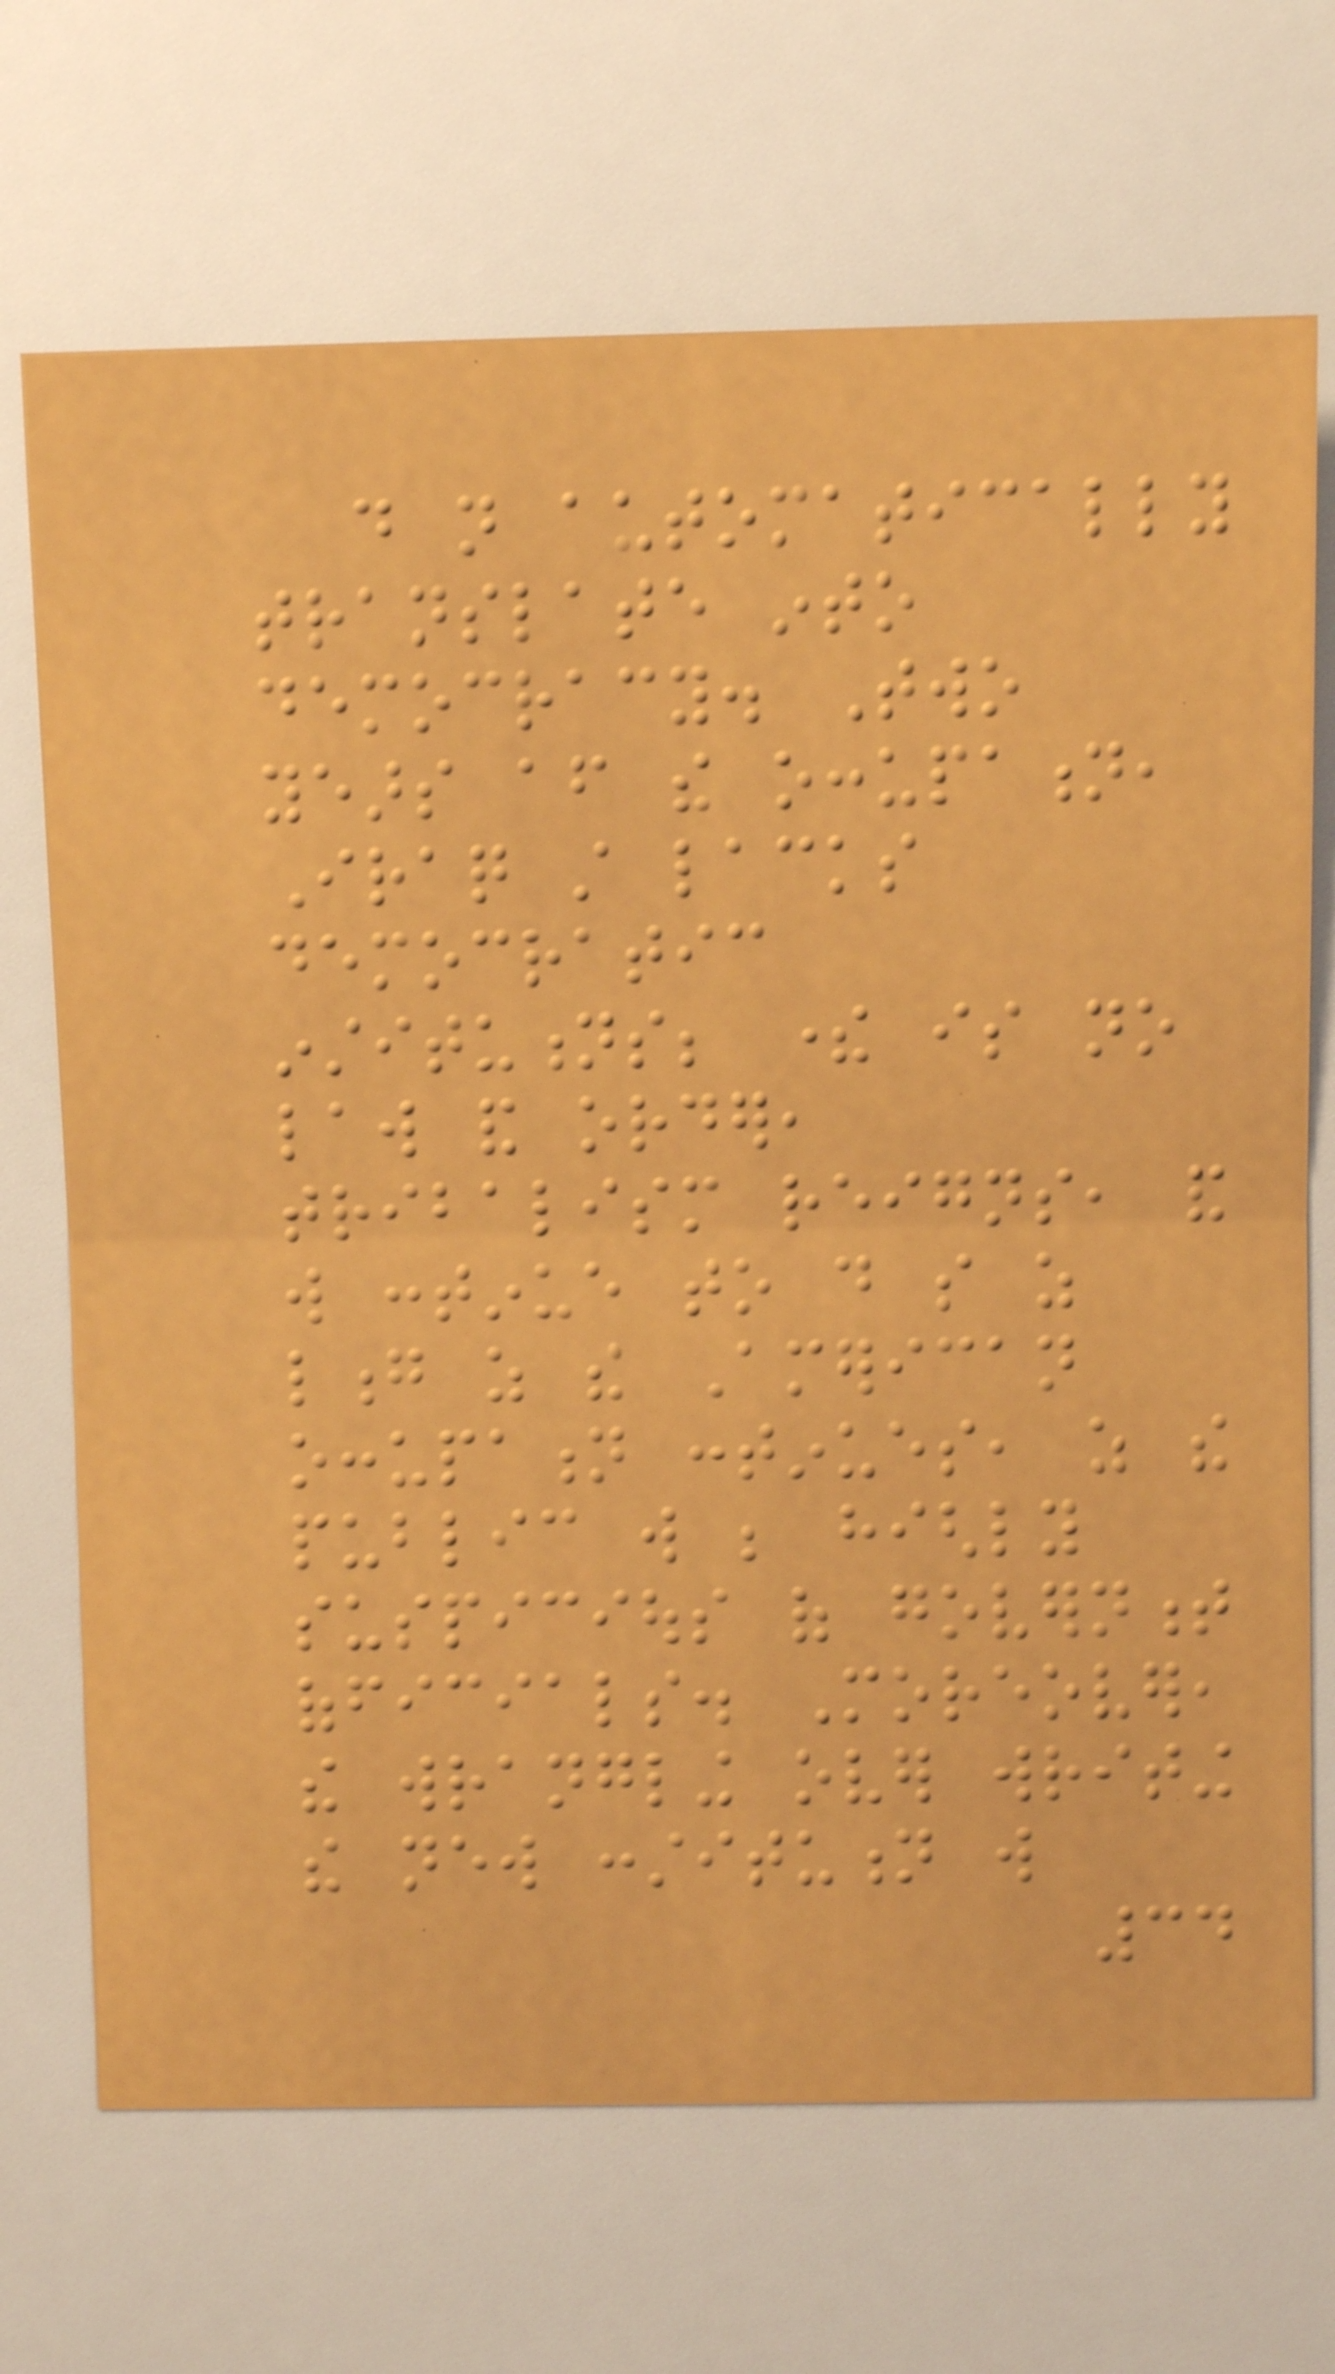do not automatically
translate into
democracy. Two
years after the occupation,
Iraq still lacks
democratic
institutions; there is no
law and order,
tribalism reigns, and
will continue to do so as
long as the American
occupation continues, as the
public will be highly
suspicious of government
officials. Moreover,
the wrangling over writing
the new constitution will
34
